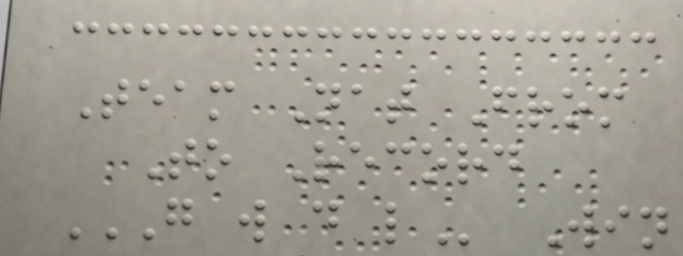Team Nat From
To Record
G W D L Win
